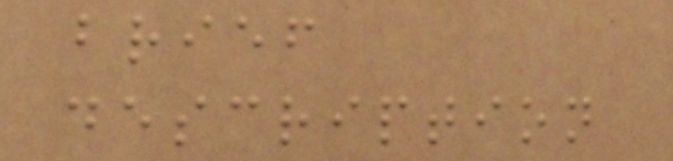brief
description
